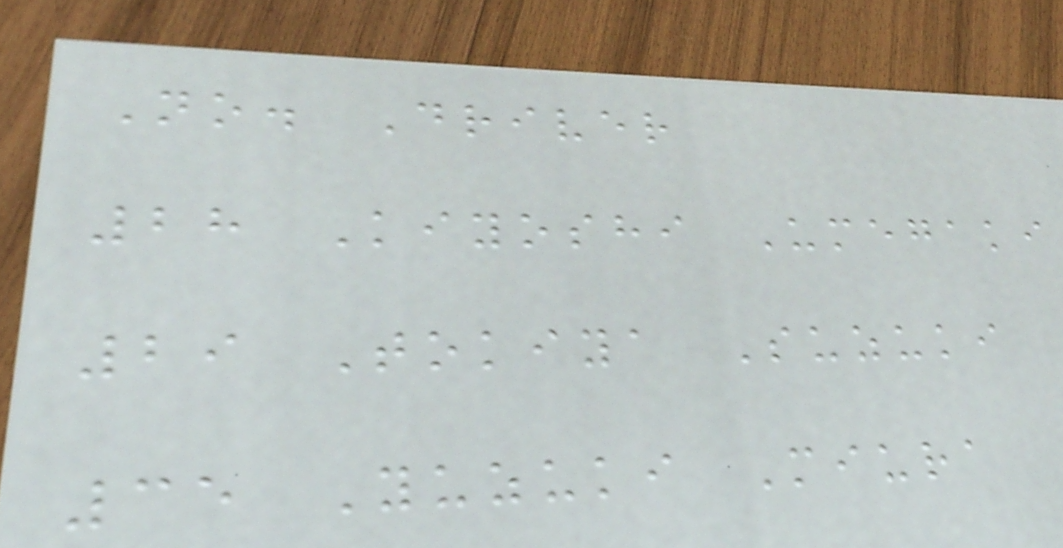No. Driver
28 Kiyoshi Umegaki
29 Tokiya Suzuki
35 Yuzuki Miura
